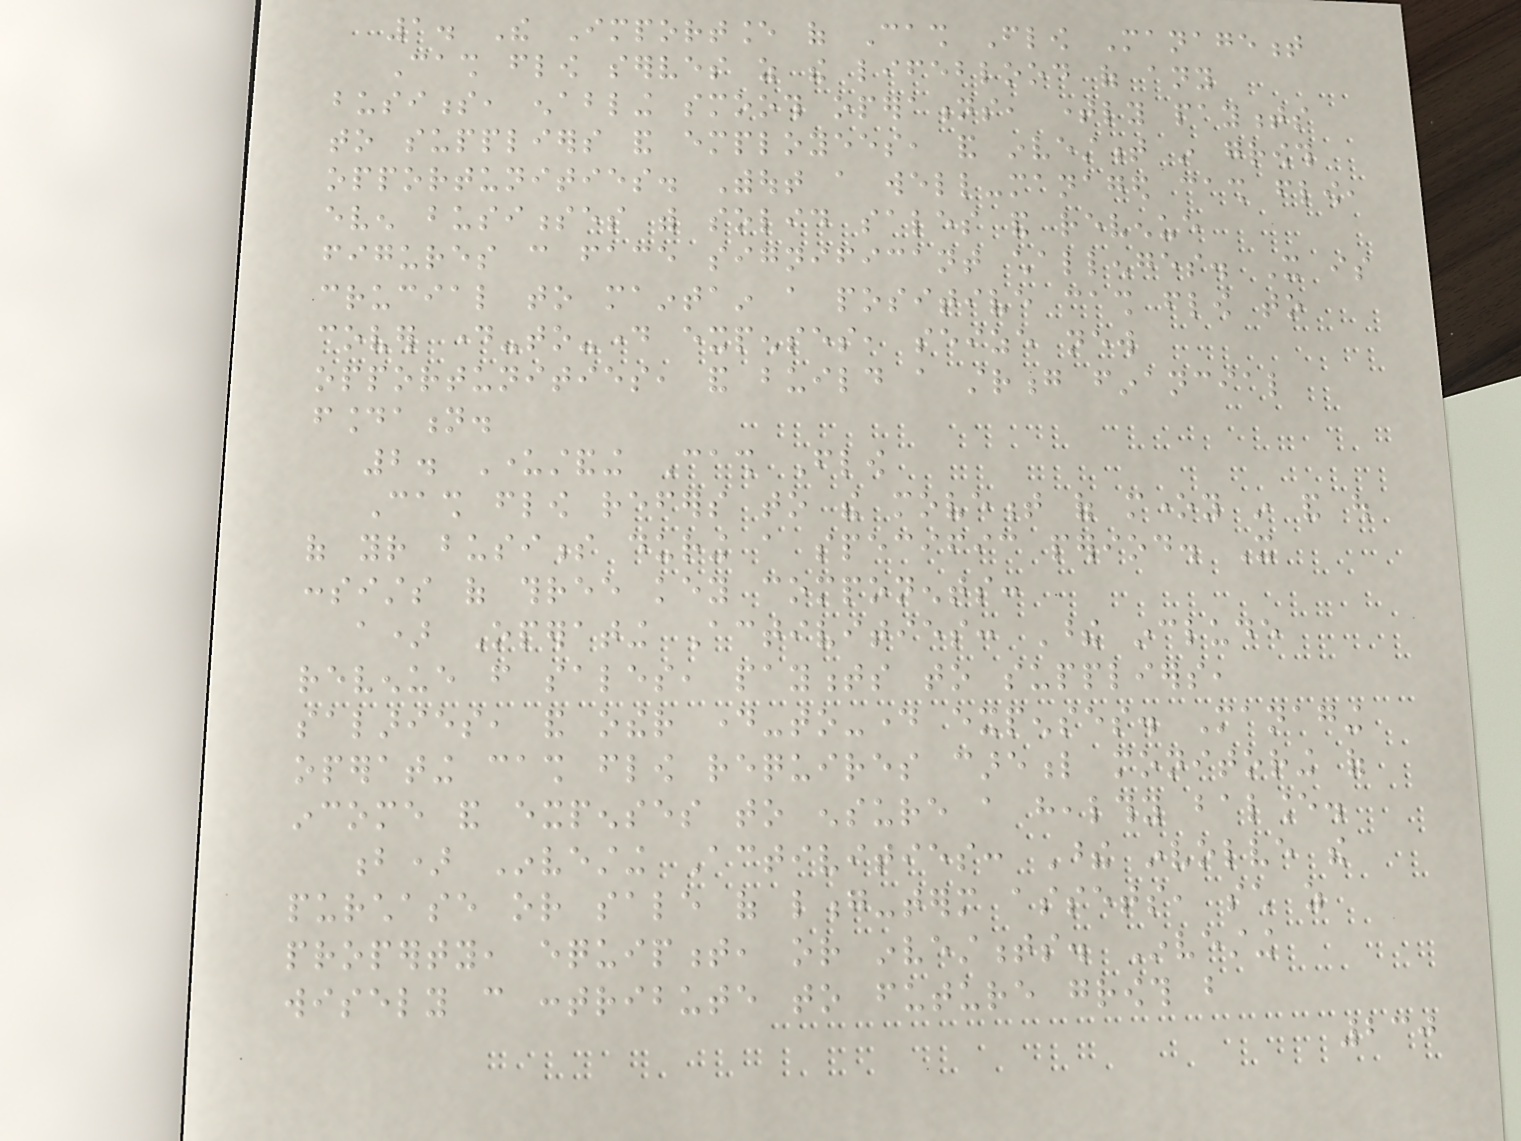1. The Importance of Cash Flow Management
Cash flow serves as the lifeblood of any
business, enabling smooth operations, timely payments
to suppliers and employees, and investment in growth
opportunities. Without a well-managed cash flow,
even businesses with solid sales and revenue
figures can face significant challenges. It is
crucial to maintain a positive cash flow to
cover day-to-day expenses, seize new
opportunities, and build a strong financial
foundation.
2. Understanding Cash Flow
Cash flow refers to the movement of money in and out
of your business during a specific period. It
consists of three key components:
a) Operating Activities: These include
revenue from sales, payments to suppliers,
salaries, and other day-to-day expenses. Managing
operating cash flow requires careful monitoring of
income and expenses to ensure a healthy balance.
b) Investing Activities: These involve the
purchase or sale of long-term assets, such as
property, equipment, or investments. Investing
wisely can contribute to future growth but
230
